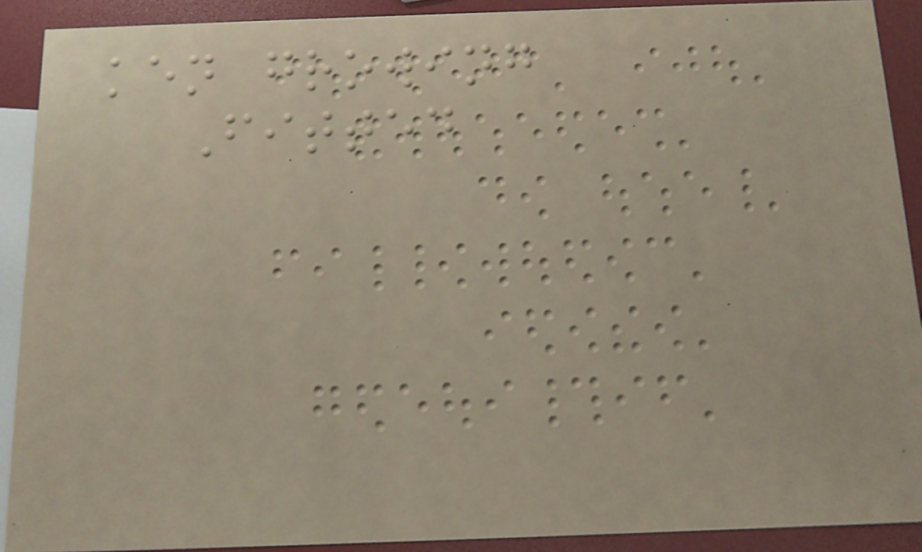ken growing
Fitted
